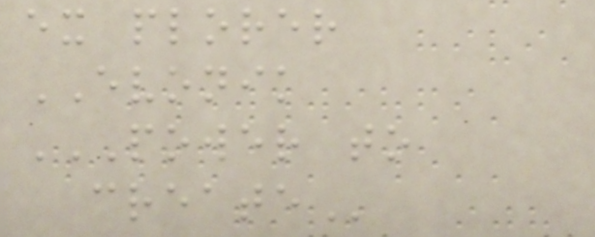ex plorer
EVONIK
POWER TO
CREATE
